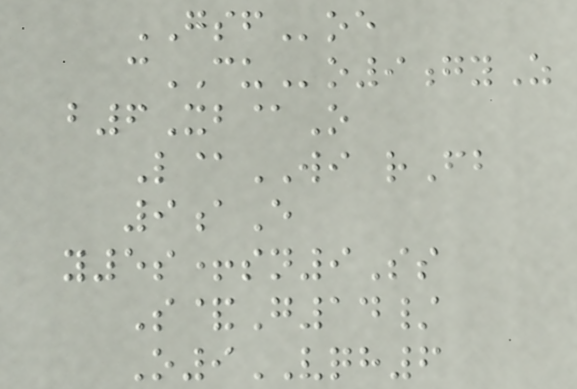GSFoe
cCUo9gyZ
b6Xb@O
L@WI rFb
9aE
y5s+sn9Ss
S&G14/
O9VQH6
